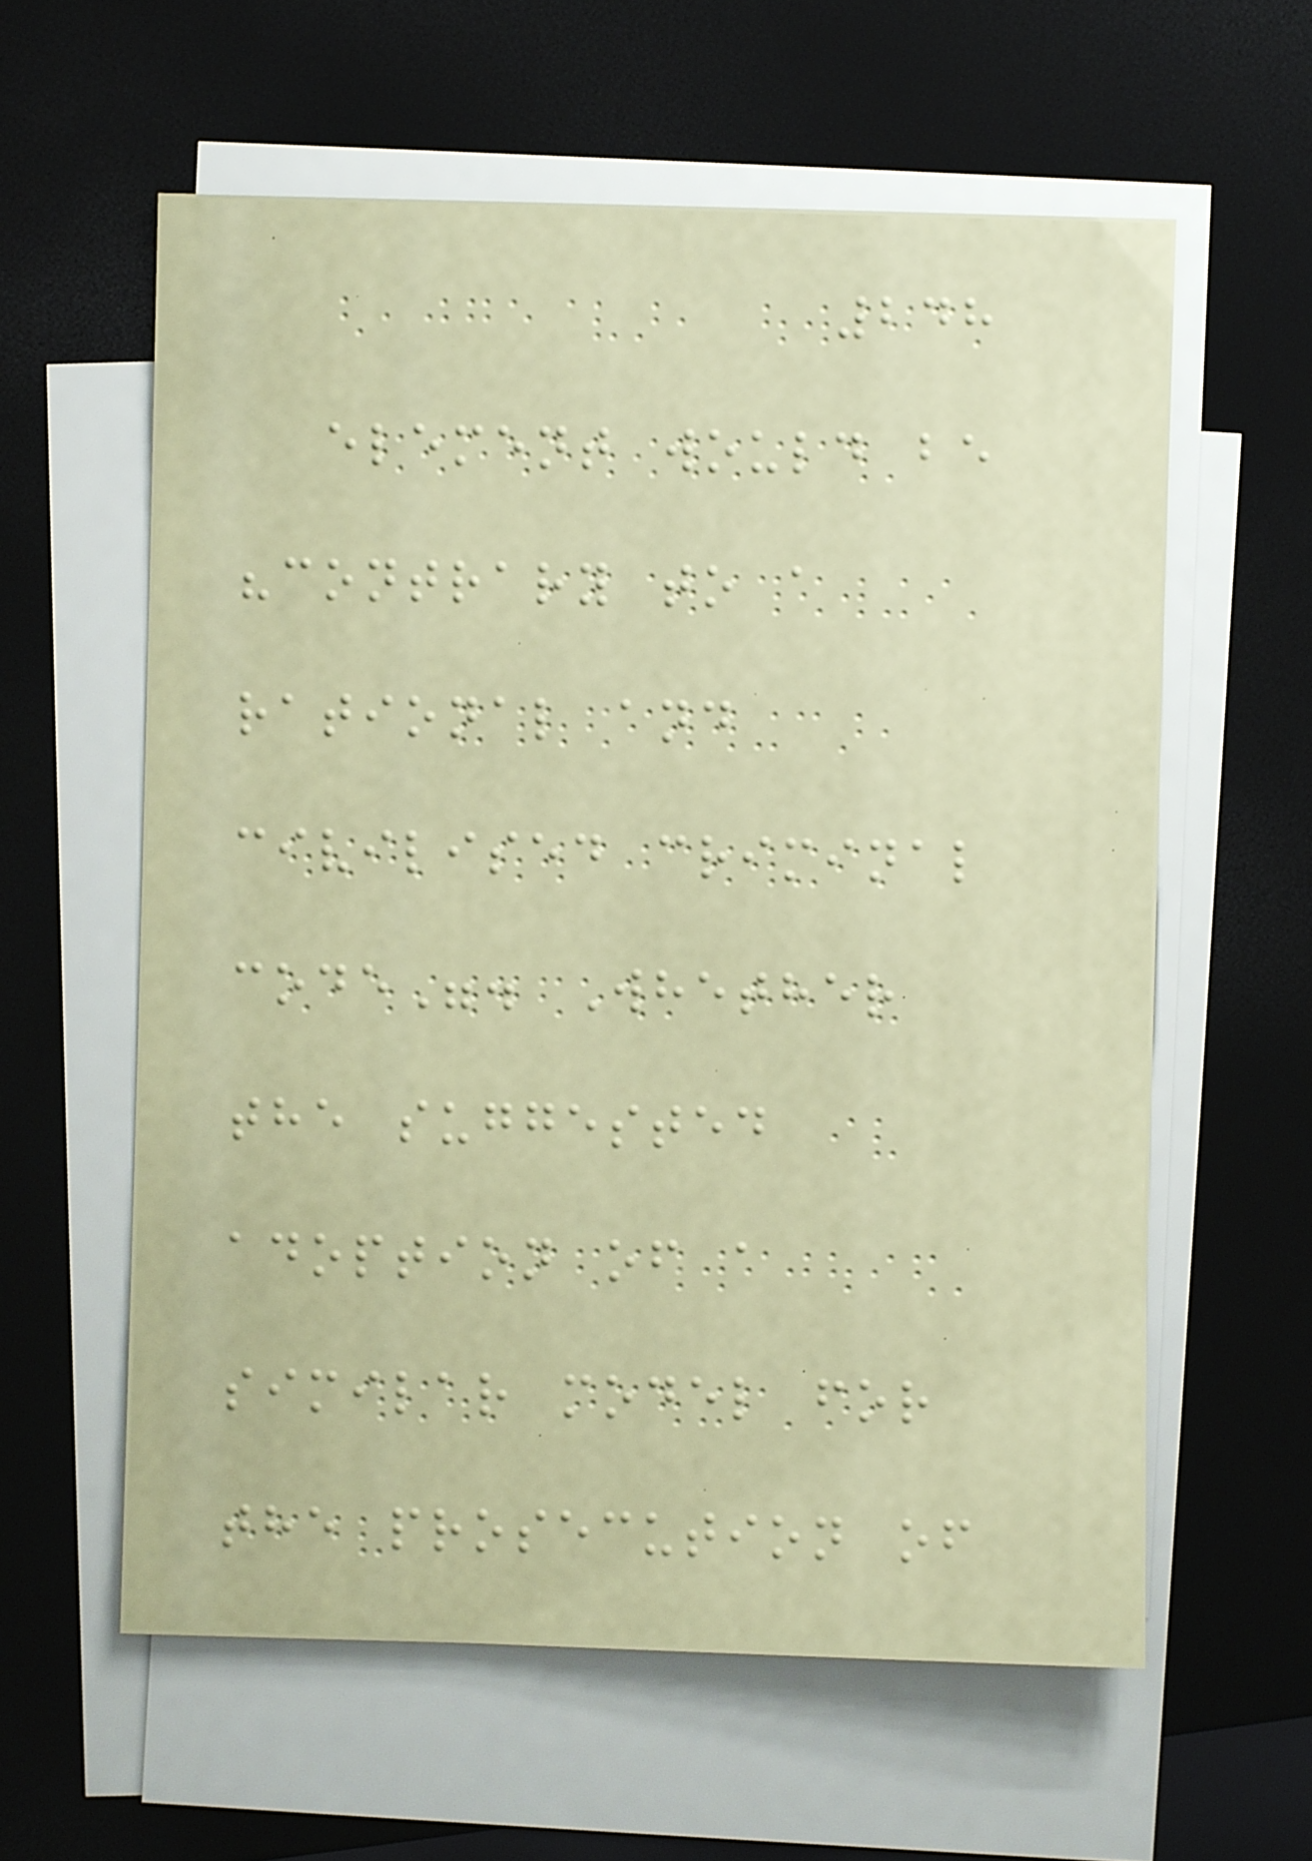248
element would be
"contrary to a
rational and
civilised criminal
code". Whether
the suggested
adoption of a
similar model for
the prosecution of
